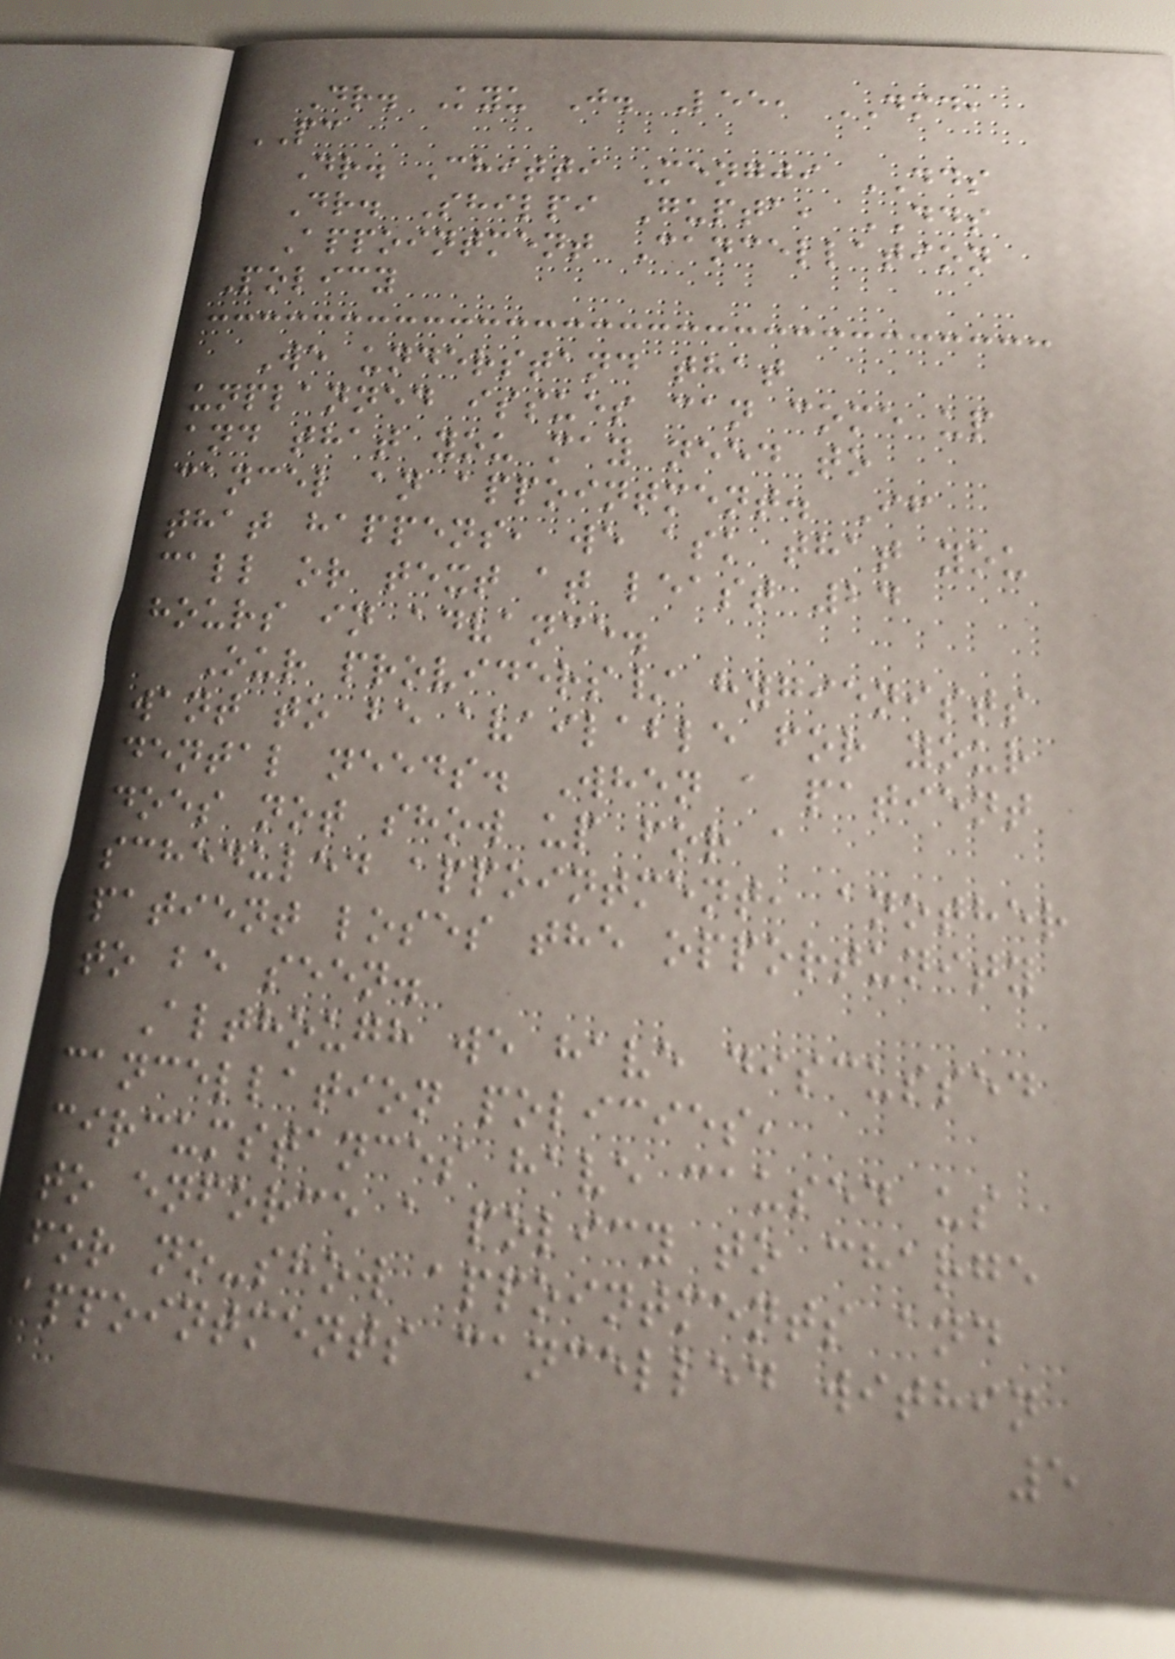Dr. Kyu J. Lee, DMD,
PC
Dr. Chitti Mengji DDS
Dr. Shilpi Gupta, DDS
Appointment Cancellation
Policy
We understand that
unplanned issues can come up
and that you may need to
cancel an appointment. If
that happens, we ask that you
call or text at least 24
hours in advance.
Our providers/ hygienists
want to be available for your
dental needs. When a patient
does not show up for a
scheduled appointment, another
patient loses the opportunity
to be seen.
Although we have discussed
cancellation policies,
circumstances have caused us
to enforce a policy to charge
for no-show appointments and
appointments cancelled within
5
